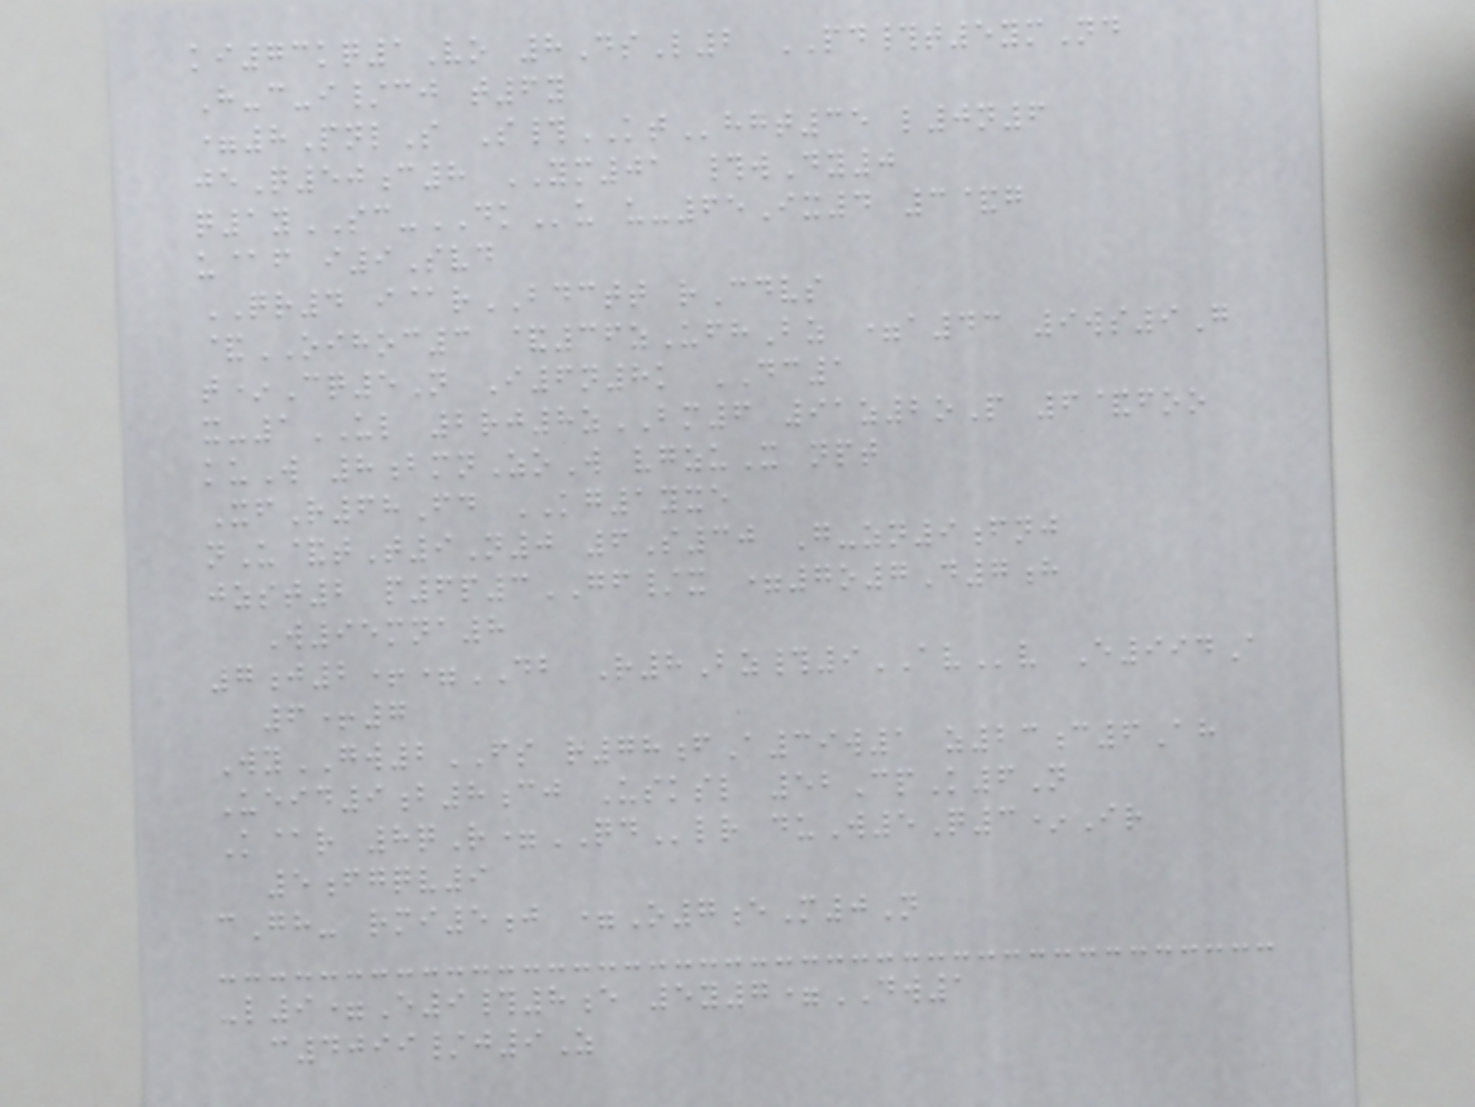ki73kq1Vo 8DsL2 PD#t5ymNd
H-c-i/cj t6y
=8PnlS S#KThgt35 l0n6
jeQ50c8 YM01 #wDy0
q1ySC-DKu u-65Ix4 3&g
u@f i9Svd
QR4 i@rBDCTT rCdvs
&OIHOC3 &36zUfhBz =a43 9ws9G
t*Cq5N I6n8k DC1
x-1UL 2rj8zBM6 91z2oP 6&foo
kuW 8bmnZoW vgzuX npt
XfR68Fd KG1yxe
nU&tT9N0 6S30 G-zn9fnj
jzst2 p6p3GF/x =7o7D7h
W95mna8
7j2+=DB R8Bz#9AVv E994A
6+7
WyGW2FS r78fA39w1 z23c6Ah
Ueid9b8cj Usksl 52CpK6N
K@r 8qR=QDlr duW5Q3*Ir
5fgqv9
cGh- rmi5j =O7eM0N
-l9=E9#8e 5y7=DW1
c4099/j9Z
